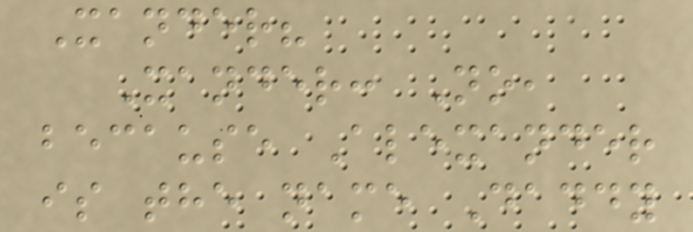Xander?
Xander: No,
because Alexander
is the name Daddy
